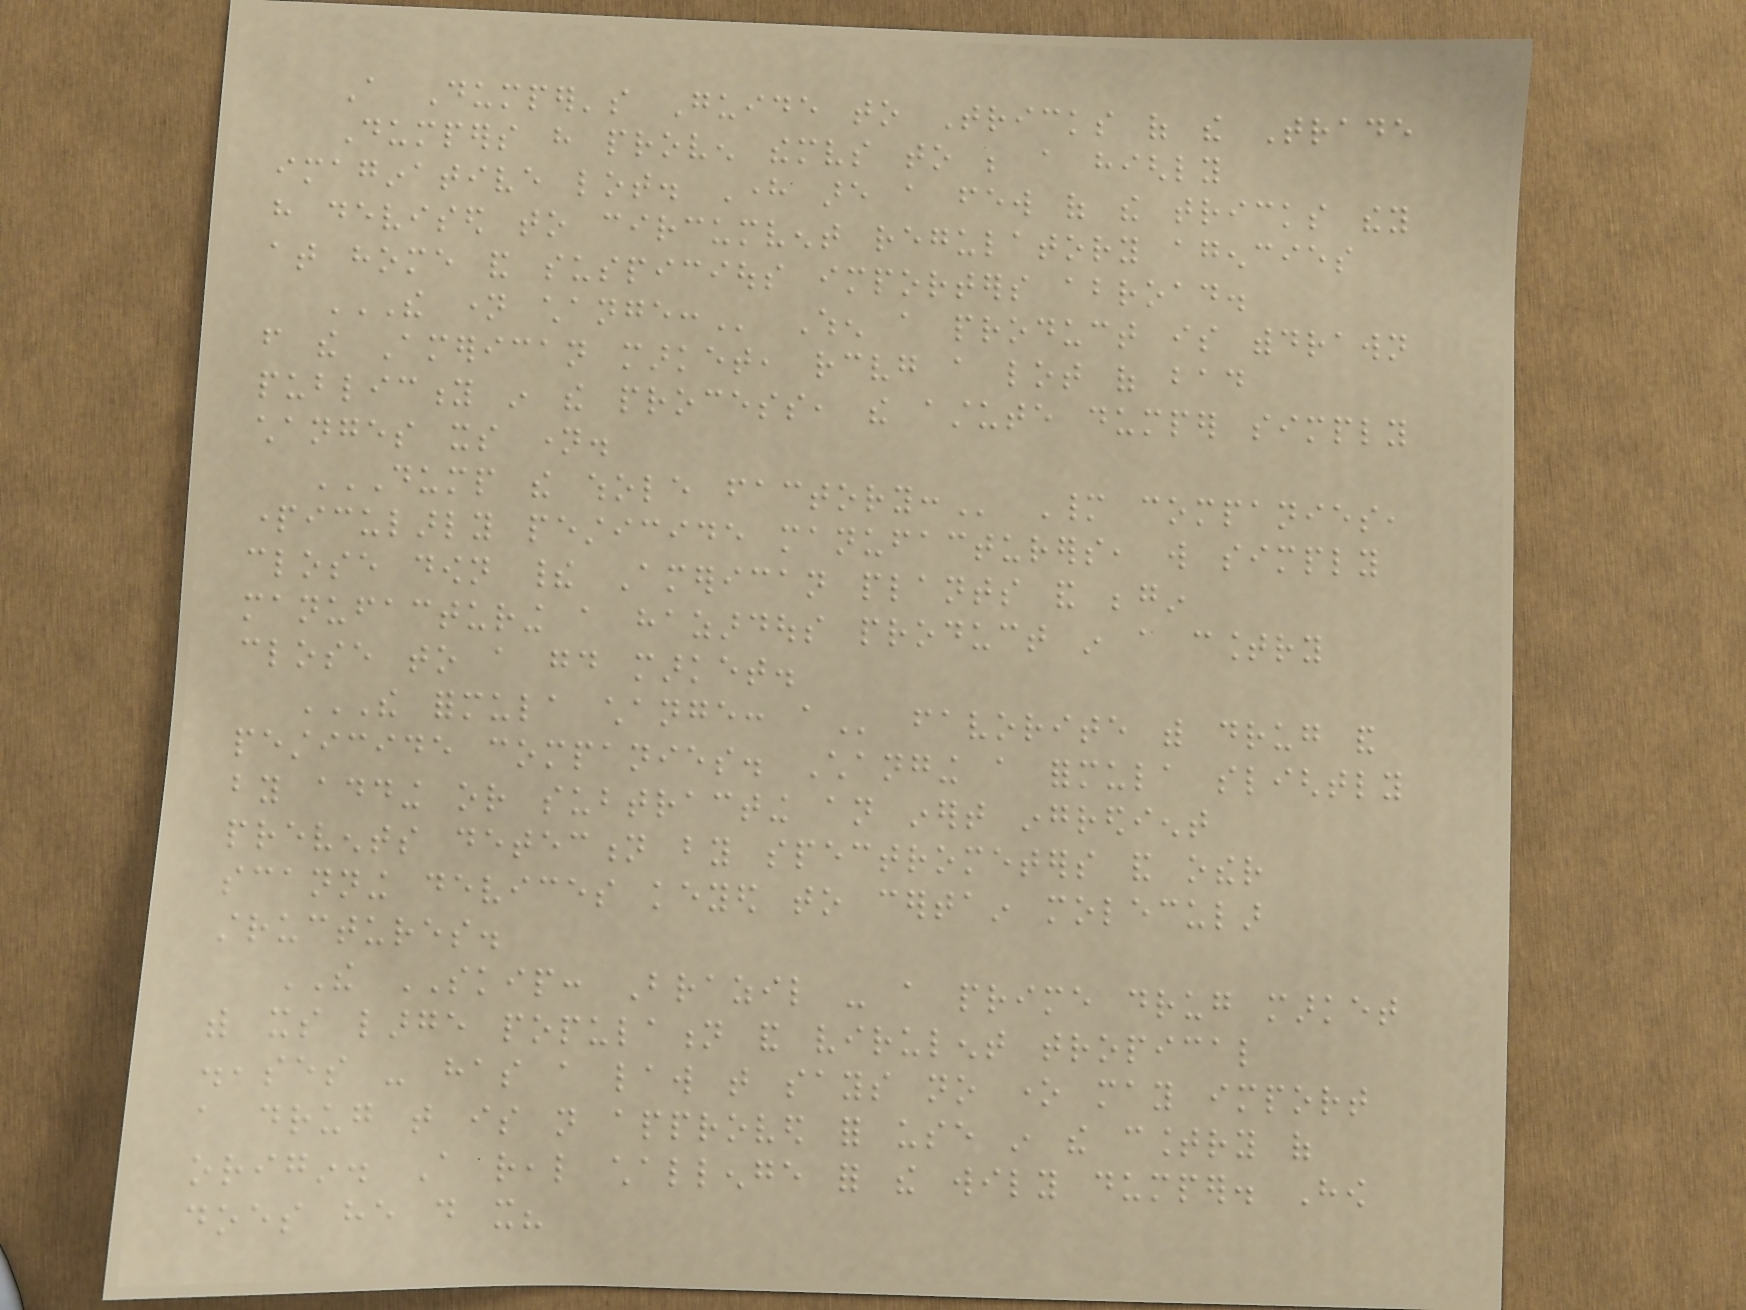A Dumper's Guide to Tricks of the Trade
Dumpers have proven themselves to be a highly
imaginative lot. Here are a few of the tricks they
have devised to circumvent regulatory agencies
at home and suspicious importers abroad.
THE NAME CHANGE: When a product is withdrawn
from the American market, receiving a lot of bad
publicity in the process, the astute dumper simply
changes its name.
DUMP THE WHOLE FACTORY: Many companies,
particularly pesticide manufacturers, will simply
close down their American plants and begin
manufacturing a hazardous product in a country
close to a good market.
THE FORMULA CHANGE: A favorite with drug and
pesticide companies. Changing a formula slightly
by adding or subtracting an inert ingredient
prevents detection by spectrometers and other
scanning devices keyed to certain molecular
structures.
THE SKIP: Brazil - a prime drug market
with its large population and virulent tropical
diseases - has a law that says no one may import
a drug that is not approved for use in the country of
origin. A real challenge for the wily dumper. How
does he do it?
